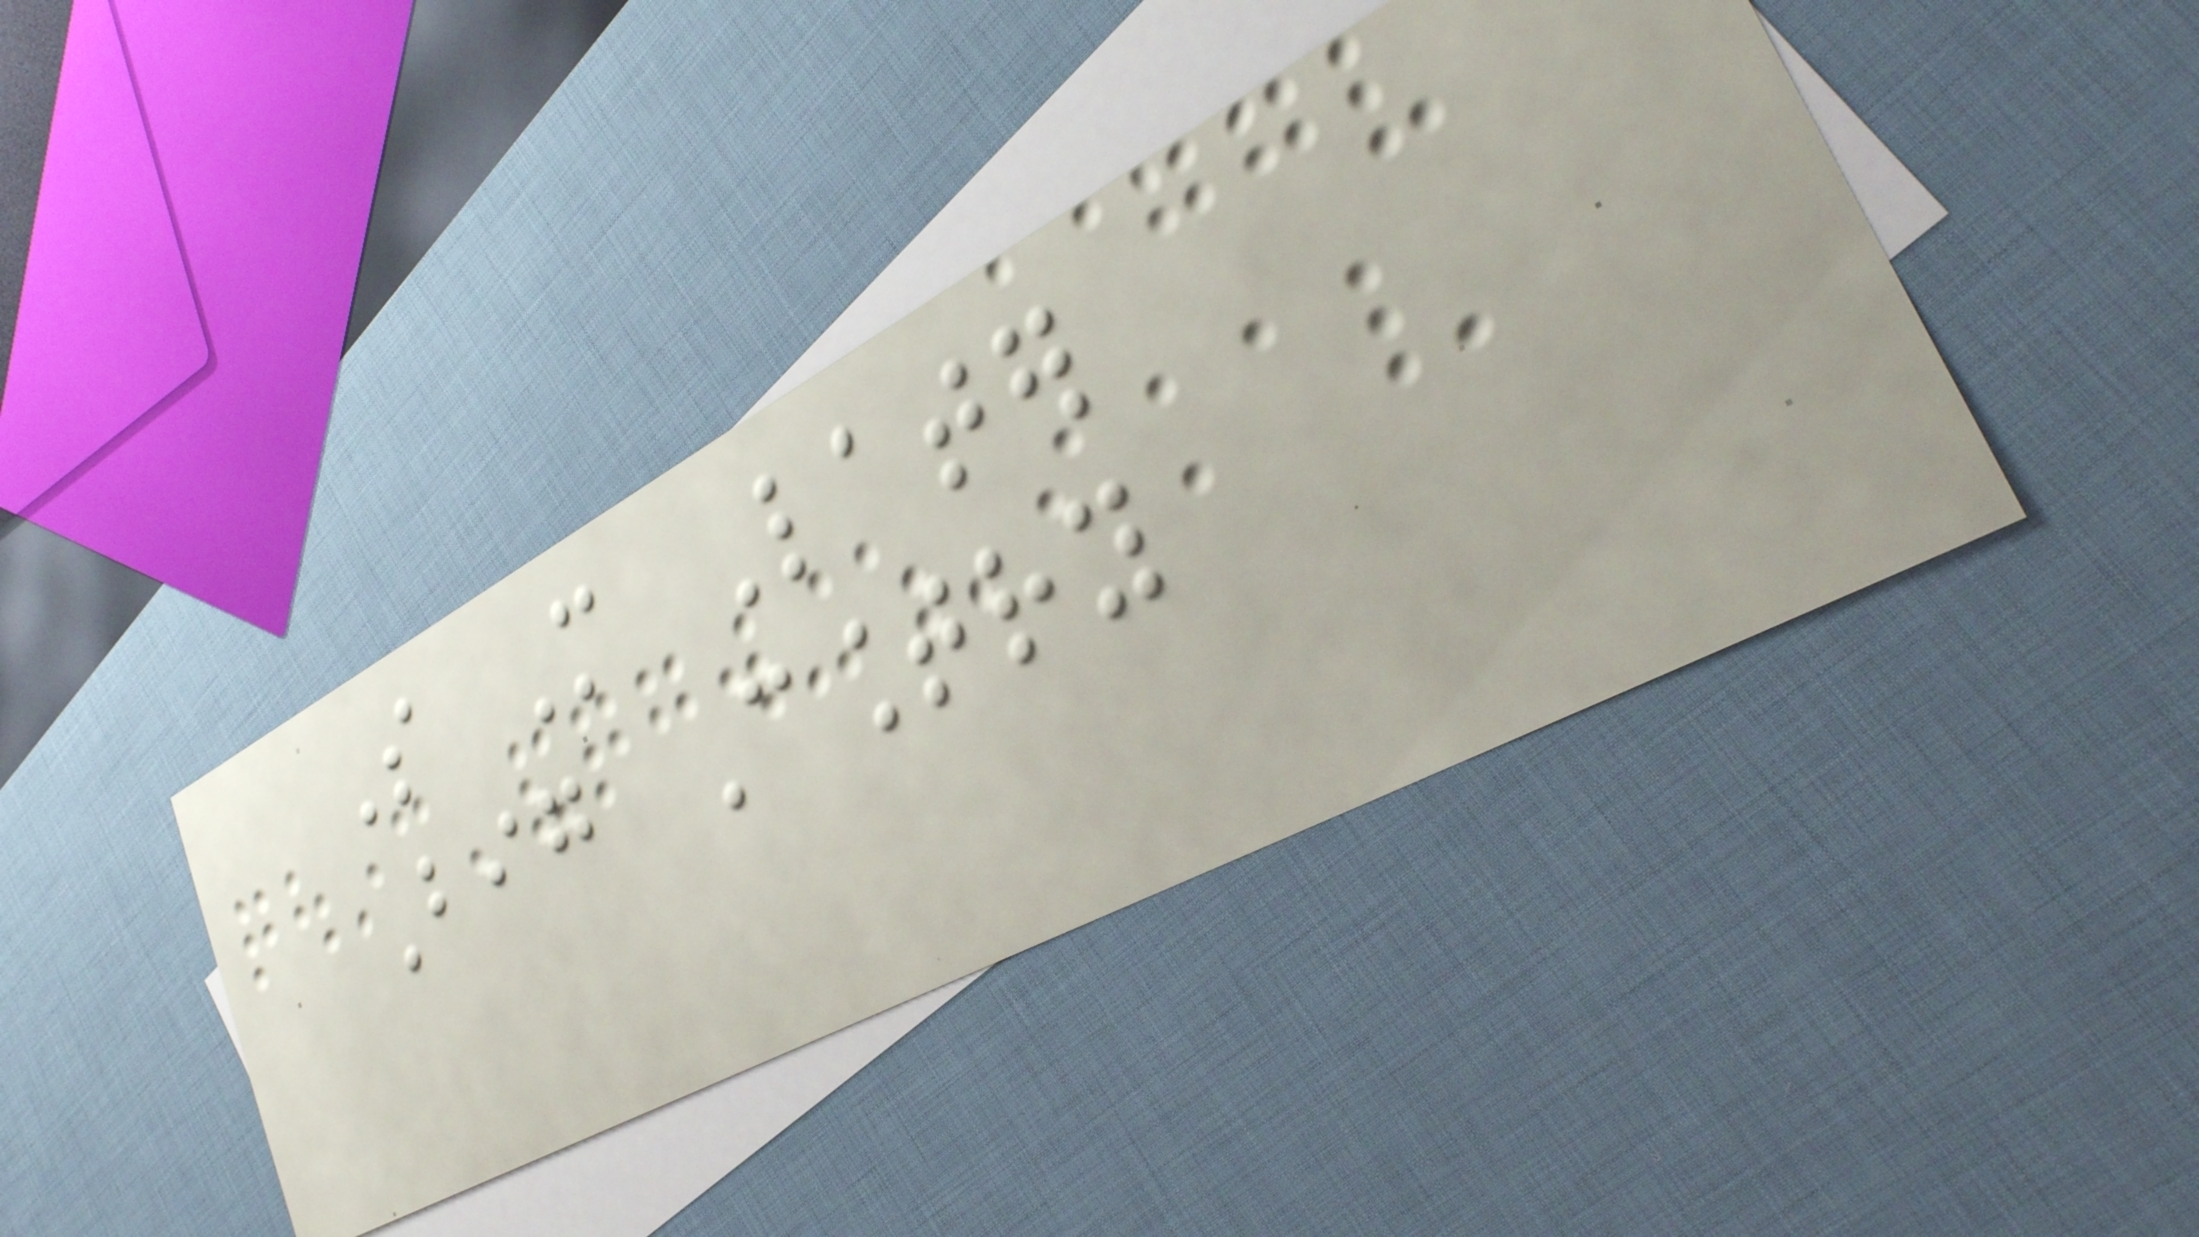So More Later
Big Country
